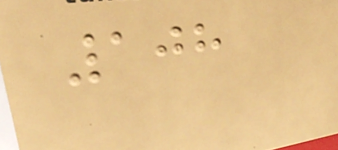108
